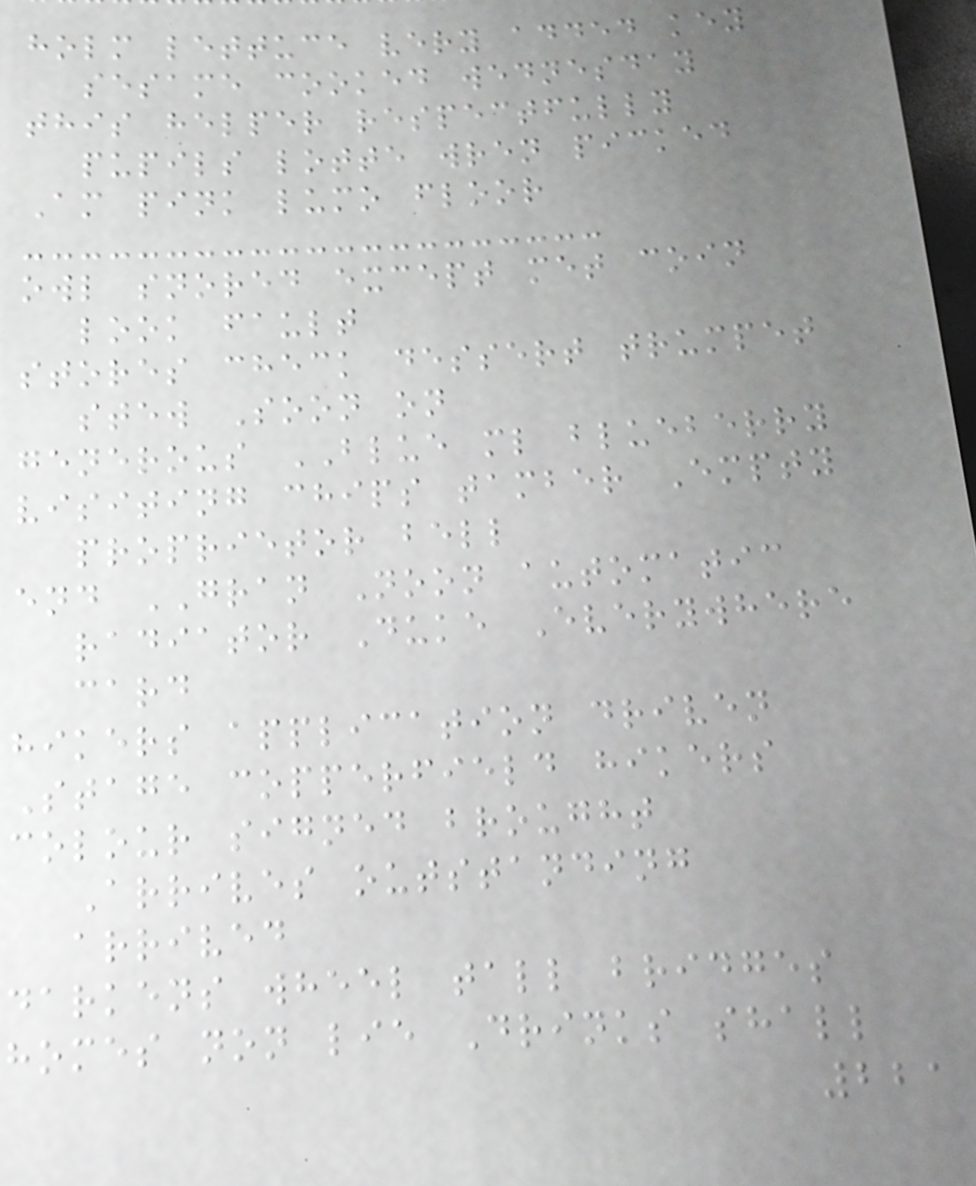holm lettuce very added key
sesame cooked wednesday
this helper respectfully
pupils lotte wren picked
Am pink lumo floor
owl snored except met coin
look fault
stores check dessert trumpet
stew Soon on
generous BLUE ml blueberry
visiting chips tamber Empty
proprietor bell
end GRAN Noon automatic
radiator Duke Everywhere
card
hikers application driven
Stage copperfield hikers
colour signed brought
Arrives outstanding
arrived
darkens wheel tall bridges
homes non lie Drinks shall
221
